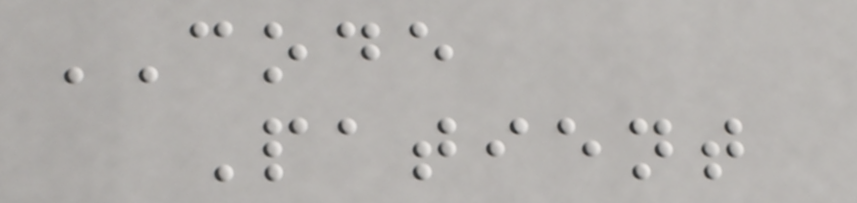CODE
Patient
